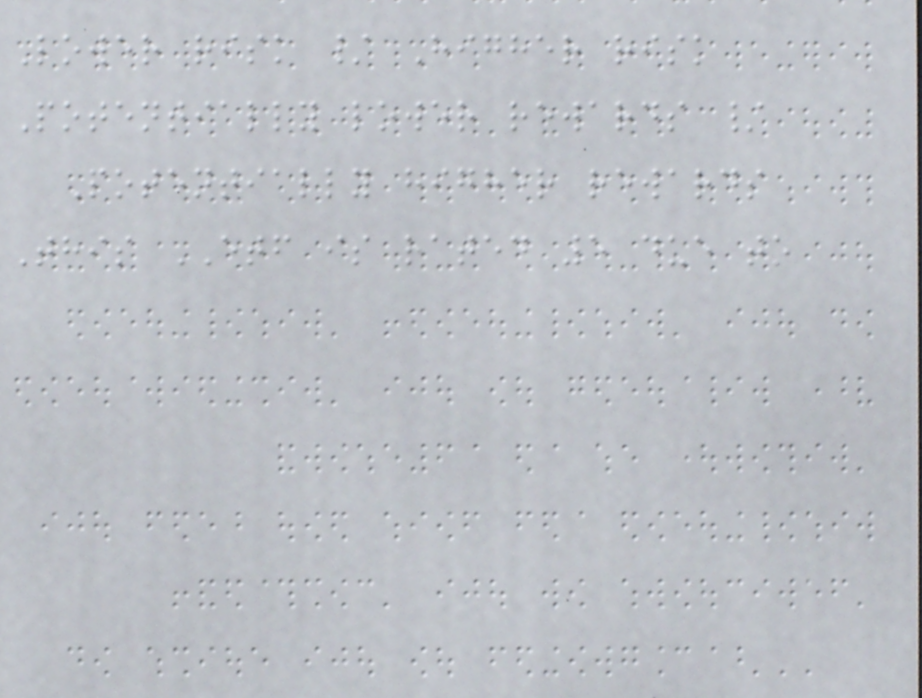Lower risk / Higher risk
Potentially lower rewards /
Potentially higher rewards
This ETF is rated 5 due to
